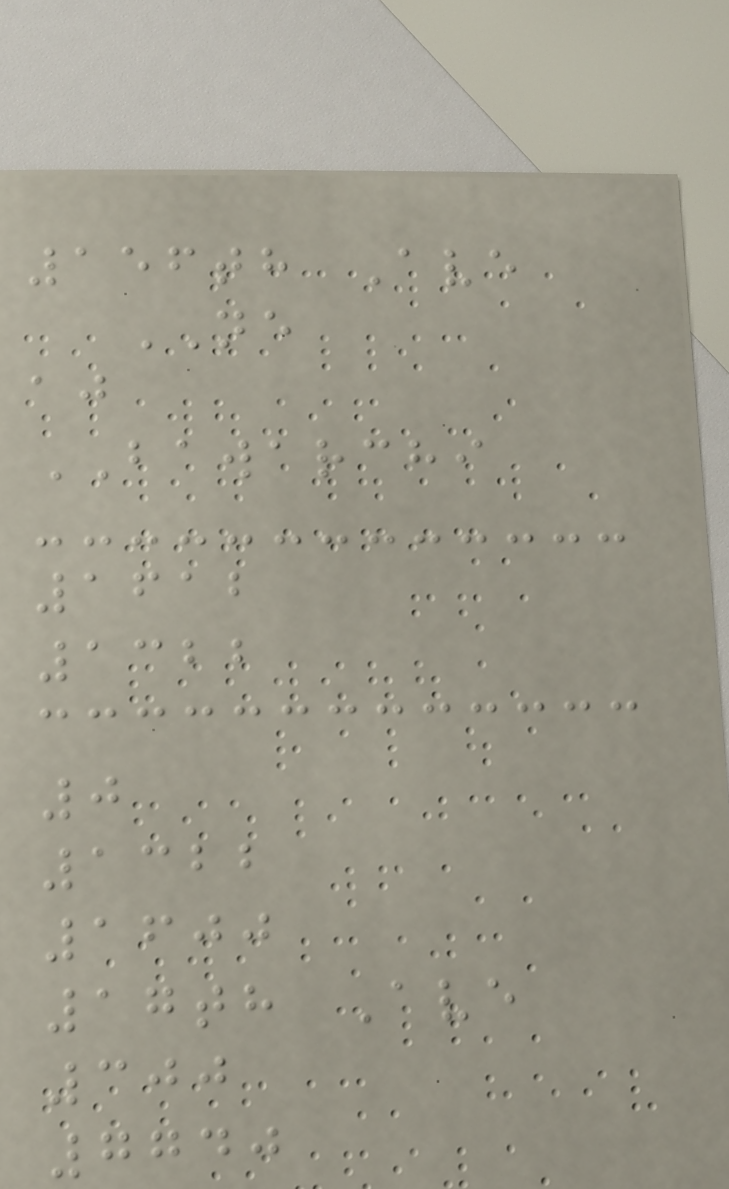156th Ave
NE
aj
BAWARCHI
1612
1322
0
1322
1600
17th Ave
300
7740
